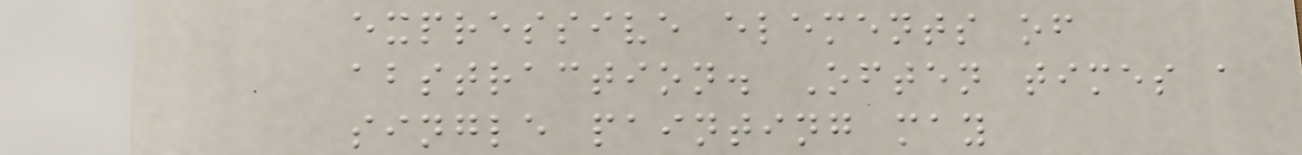expressive elements of
abstraction. Often times a
single painting may
